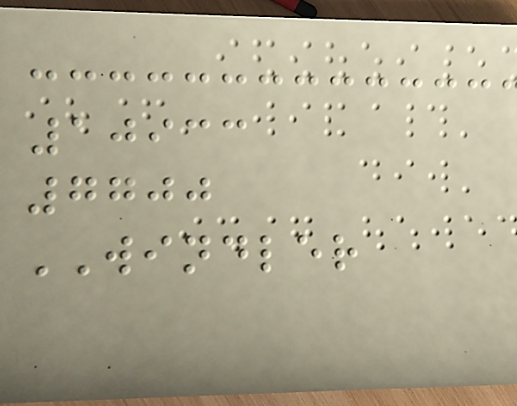10933
7700
WINDLER
